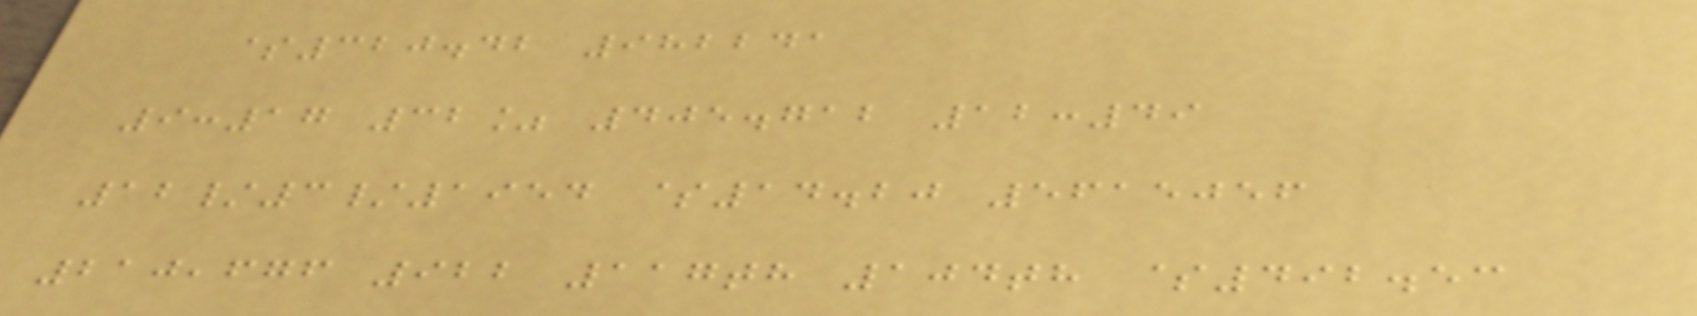$320.42 982241
9:17 32% 405.712 12:49
12/3/1954 $14.20 5615056
210,676 922 117th 104th $492.53
